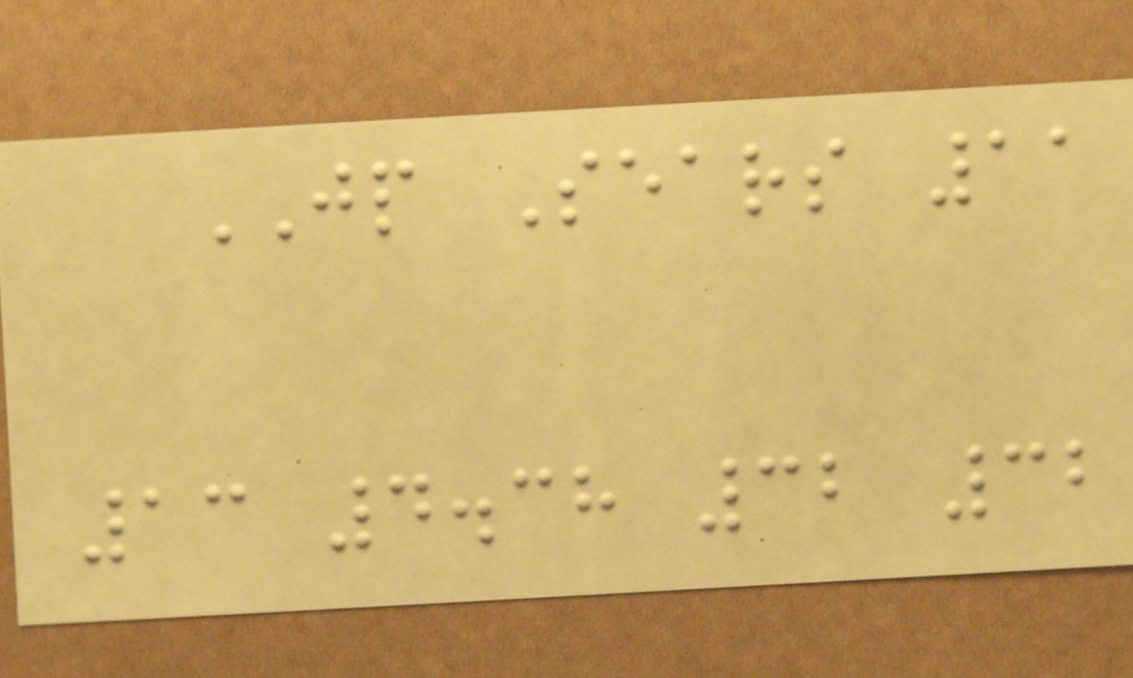JP Sears 11
13 4.38 32 32
